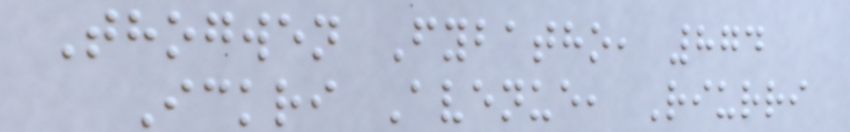Thogwen Fybatho, 874
Ickri Avenue, Riurri
